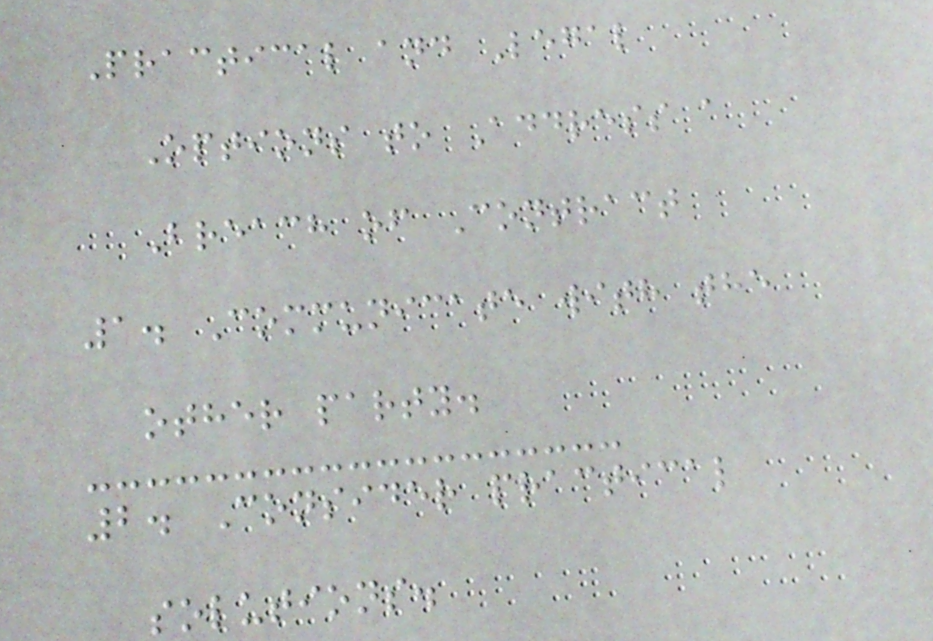Practical and Legal
Options to Address a
Breach of Contract
1. Communicate with the
other party.
2. Consider practical
solutions.
